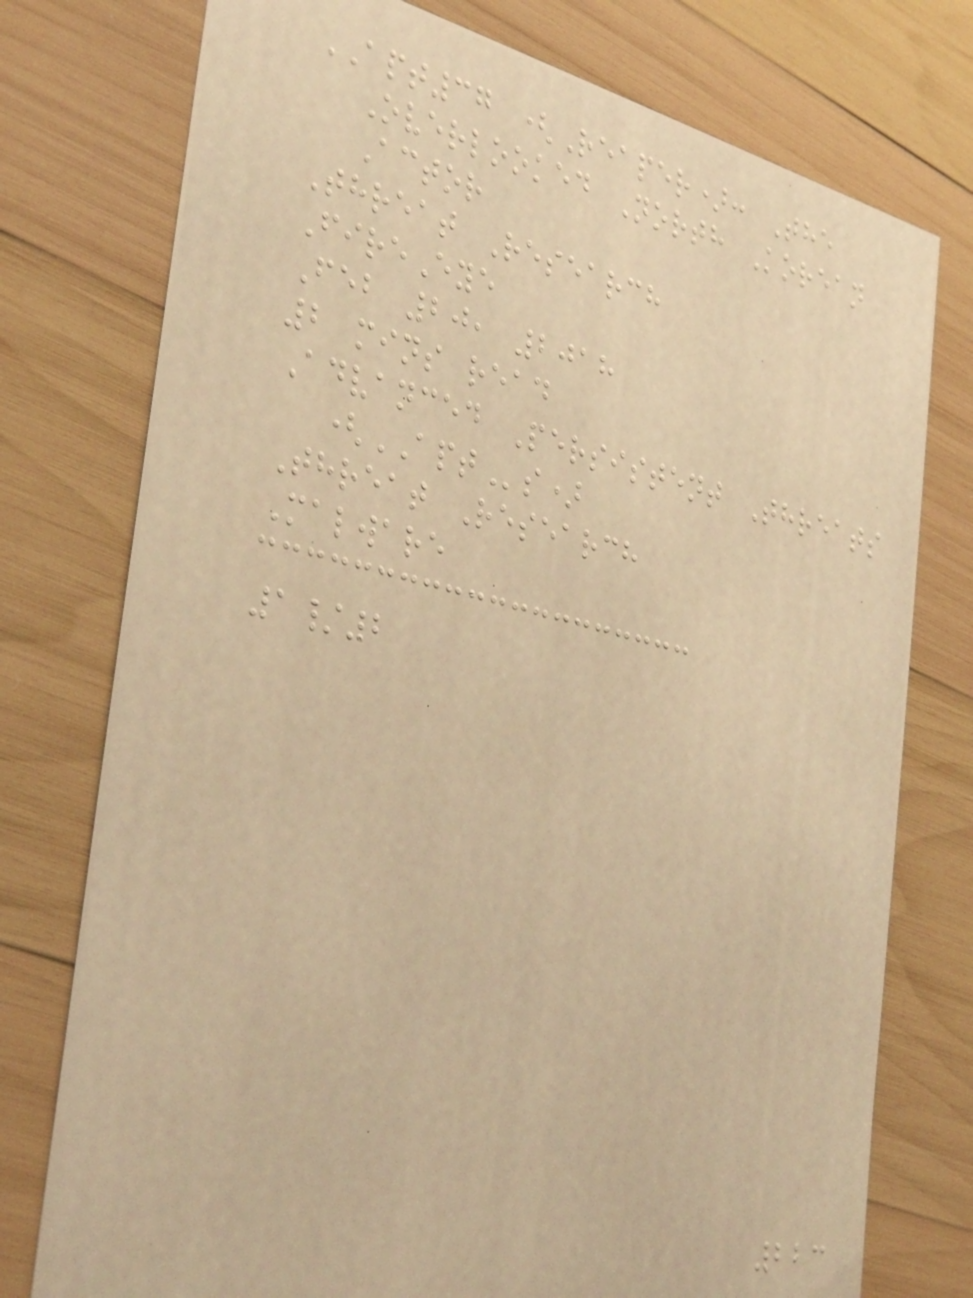APT37 (Reaper): The
Overlooked North Korean
Actor
Threat Research
FireEye
Feb 20, 2018
2 mins read
Advanced Persistent Threats
(APTs)
Threat Research
Malware
1/2
223
